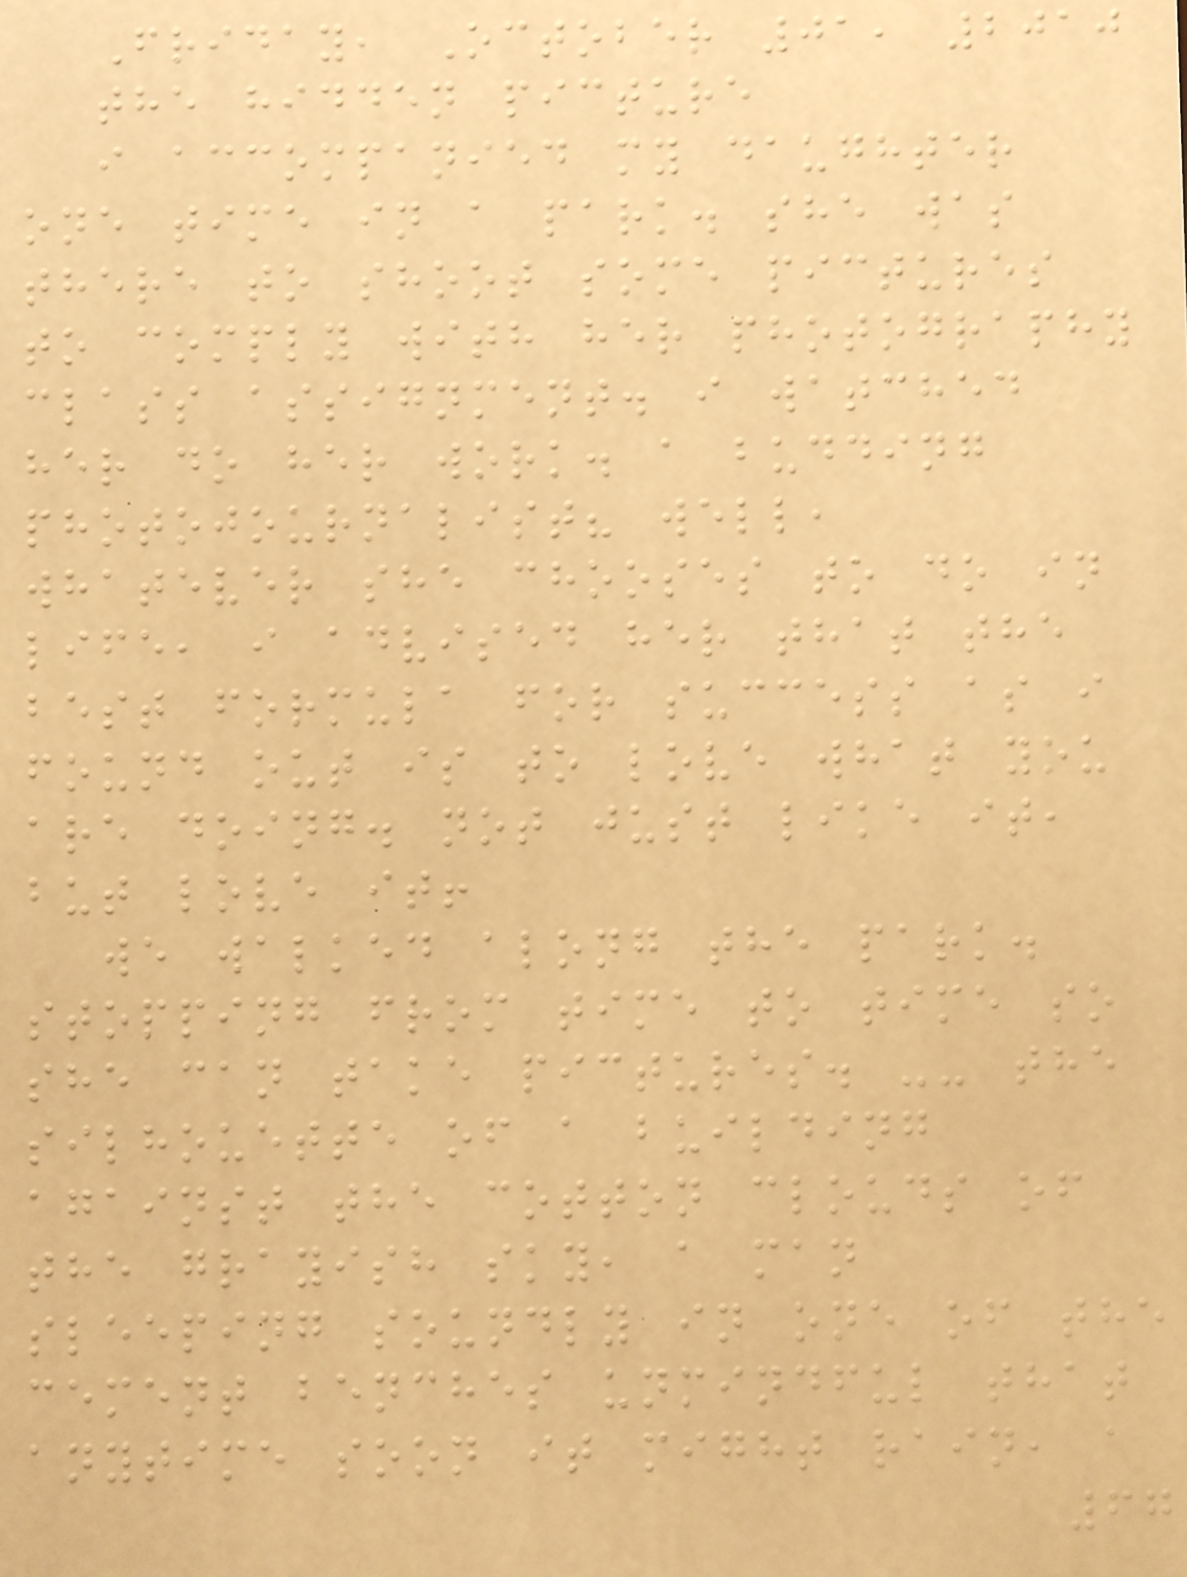Friday, October 01, 2010
the hidden picture
i accompanied my daughter
one time in a park. she was
there to shoot some pictures
to comply with her photography
class assignment. i watched
her do her work. a budding
photojournalist? well,
whatever she chooses to do in
life, i advised her that the
best formula for success as i
found out is to love what you
are doing. not just like it,
but love it!
we walked along the park.
stopping from time to time so
she can take pictures. -- the
silhouette of a building
against the cotton clouds of
the grayish sky, a man
sleeping soundly in one of the
cement benches unmindful that
anytime soon it might rain, a
67
